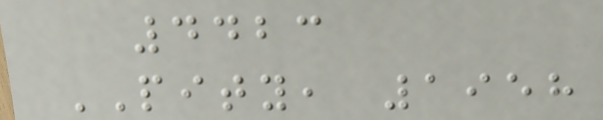4423
PITY, 1958
